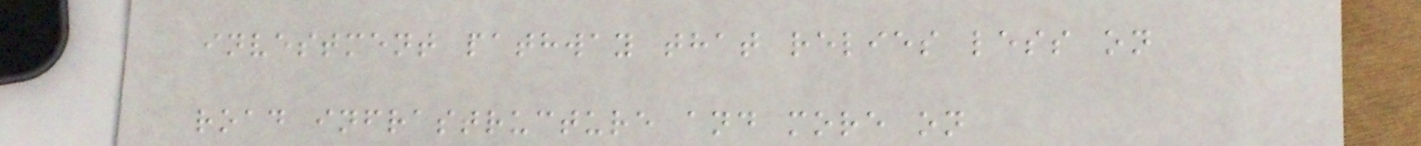investment pathway that relies less on
road infrastructure and more on
